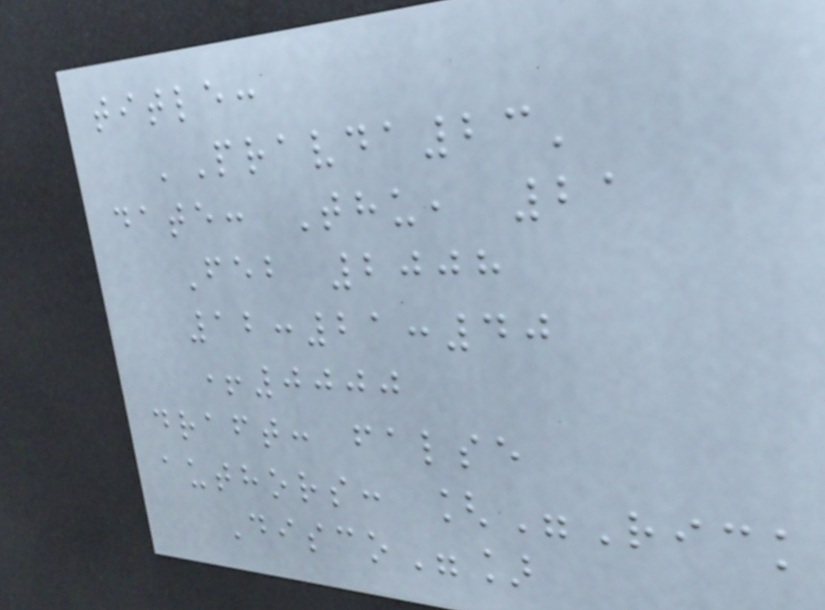title:
'Pravda23'
date: Thu, 21
Feb 2008
12:21:40
+0000
draft: false
authors: ["Rick
Disco"]
